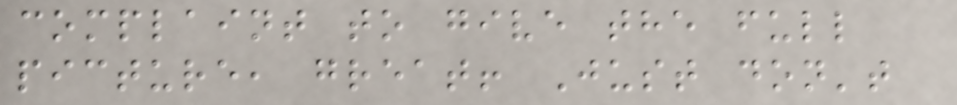complaint to give the full
picture, great! Just don't
